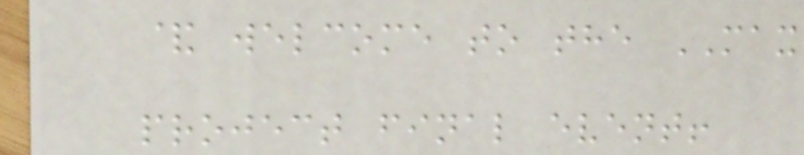& welcome to the MAX
project final event!
